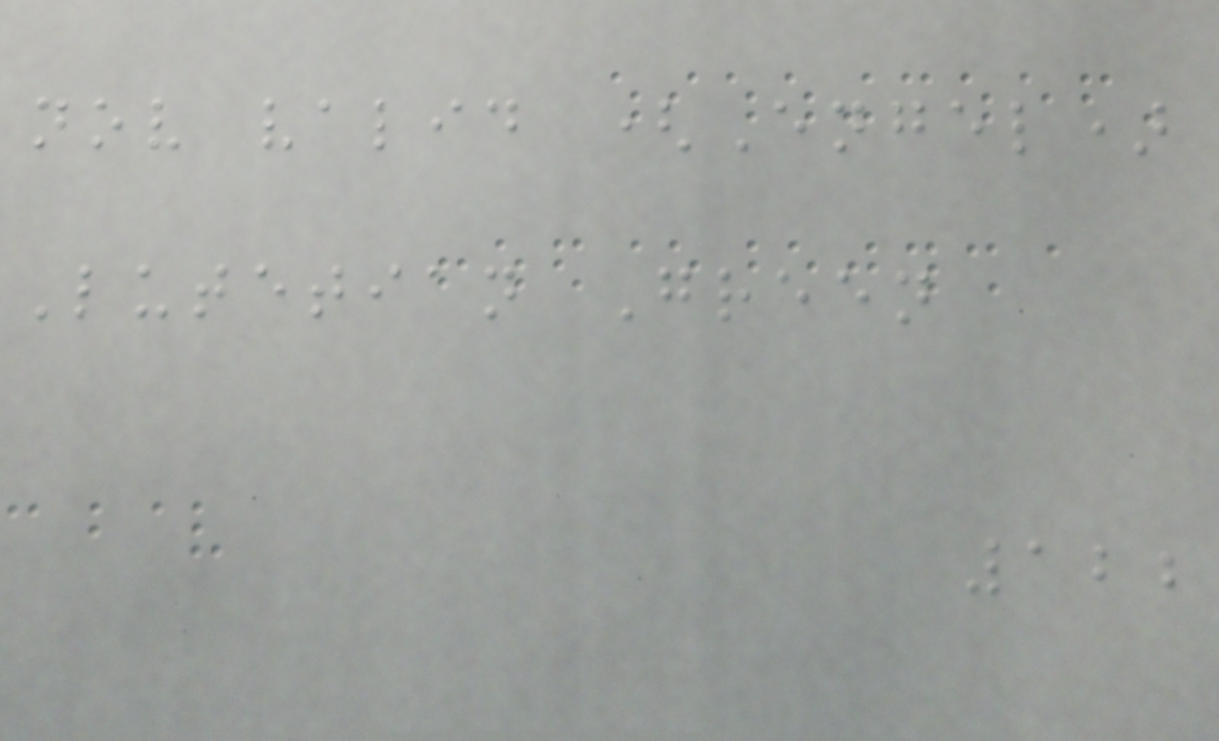nov valid (Engel)
Lutetian Green
122
